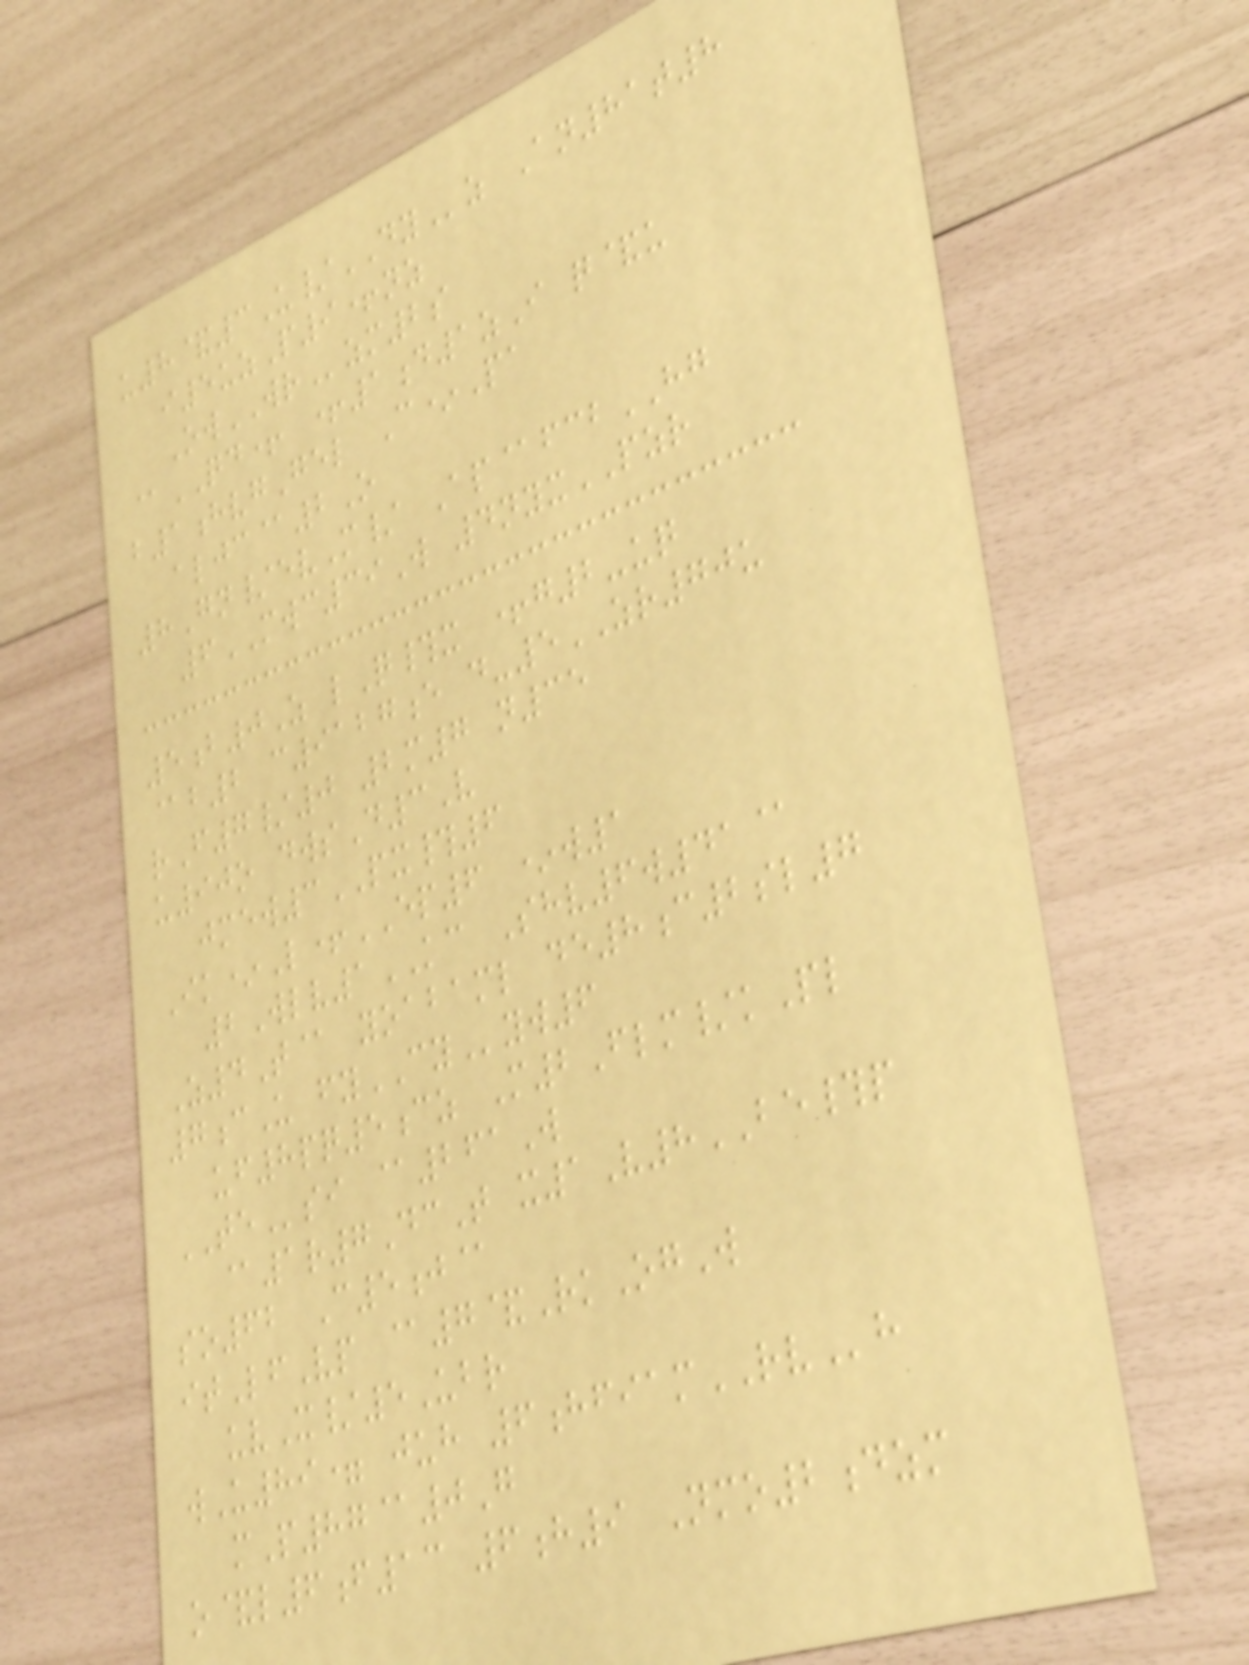u8&3U/DYz An81t8
i5uzP9+nz
OwWRzm2s
@QD+ +1d1zI q&u
b1hvgGel C*Pa
aljc@2O
8Gn/evM/ Ap@fcbHG
6MWC39W 4nyxPZR
5b0Z lQ#x +g2-uq
@b2 c9127e d-5ZR70u
rF7/0 2m7 n35
u90o dwsD3V
jmew3PX#6
Ik*L+EP6 *w1
2Wlv1KC Shv6w41@
Z4T@ yoabaml de8c2sl7
7cU fyCYyw6
uf8pq5cz M2Flm/kPl
TEsi @261W
@1r7DcT x1V8BE#p
so62 C5j@
itLfVp @7&RkOgW
uvX/5Ubr
wU89= juh 6hfiamRVh
mP87@0G
o&l6f13 6h9 Nmo2dzm
